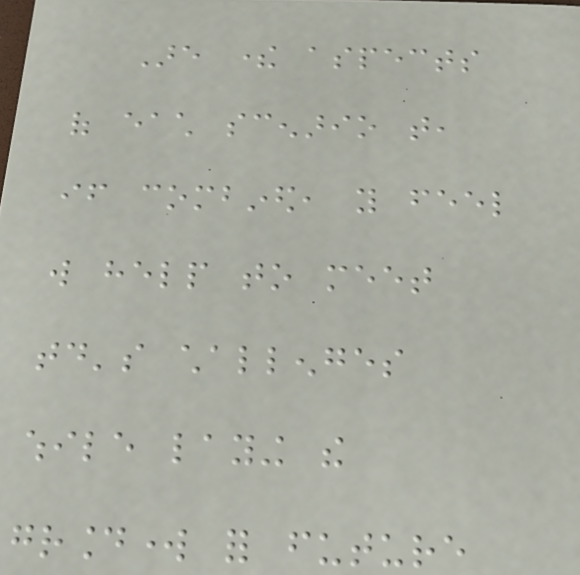Are there aspects
of each scenario that,
if combined, you feel
will help to meet
today's challenges
while laying the
groundwork for future
